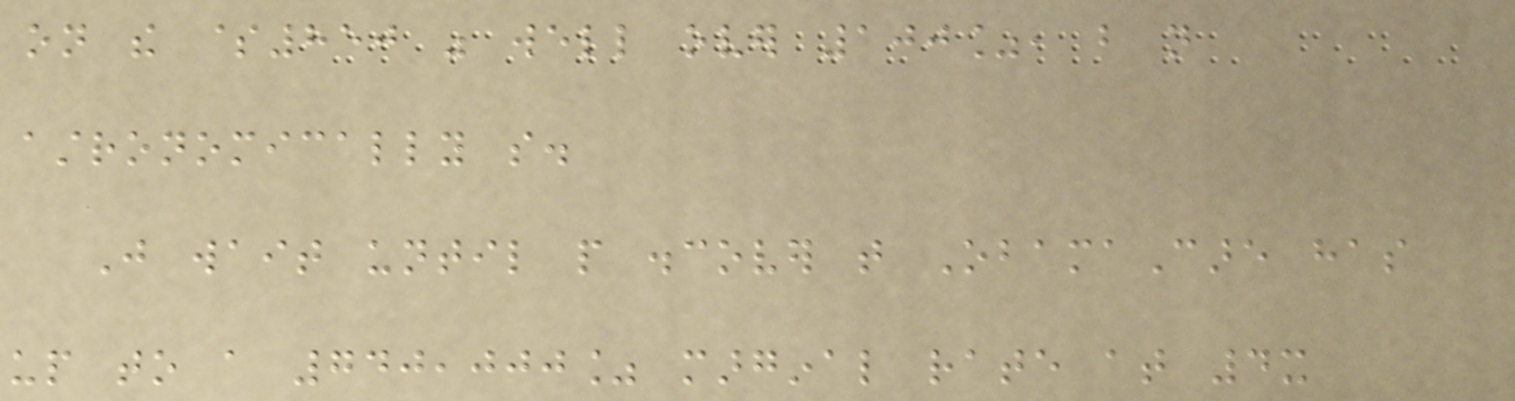on the $850 was well over 100%, but not
astronomically so.
Just wait until people discover that ObamaCare has
up to a 740,000% marginal rate at 4x
